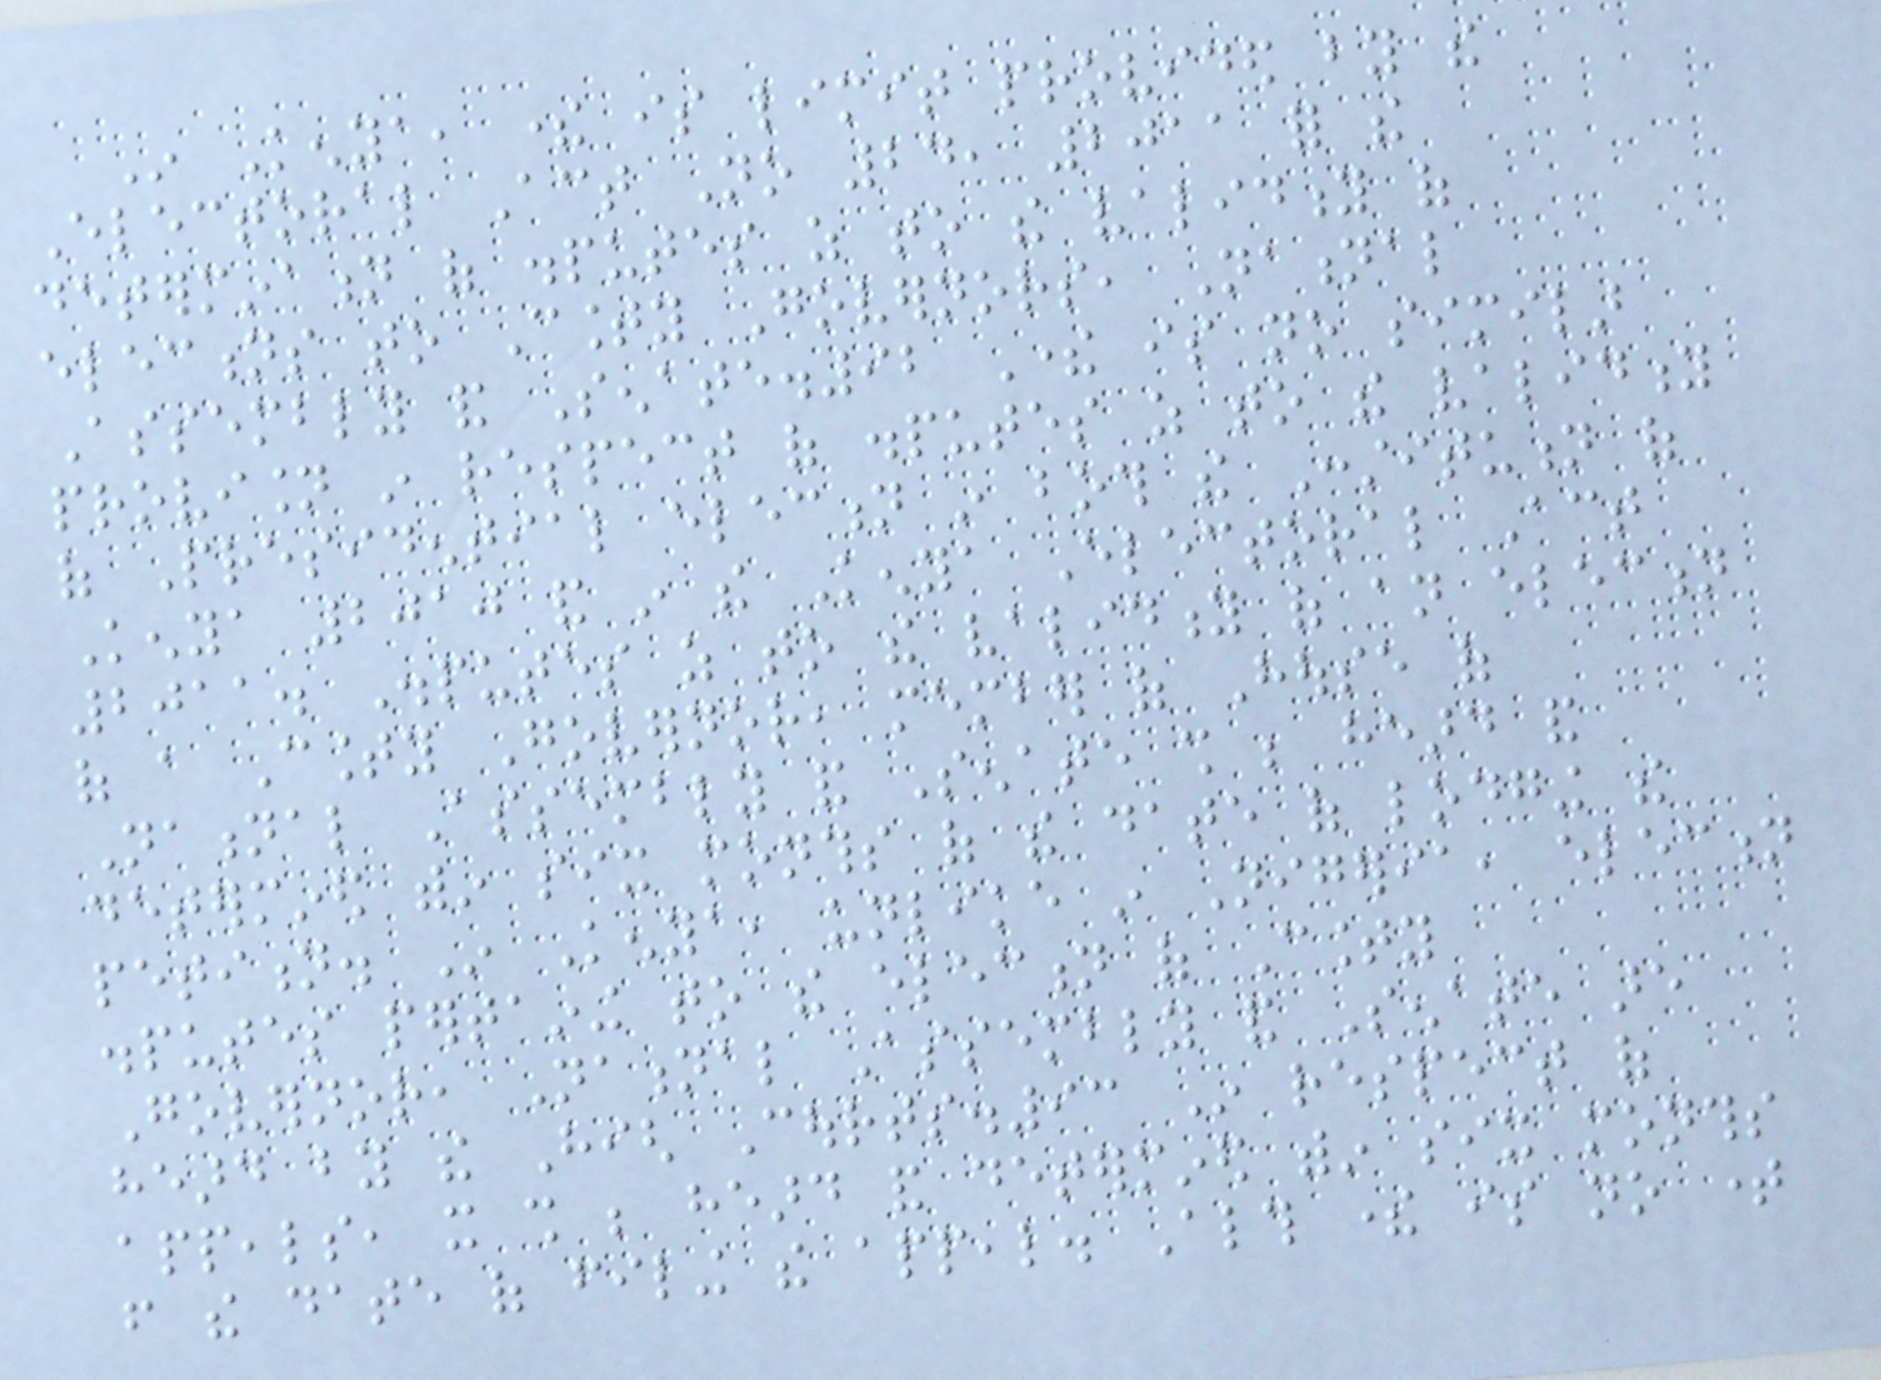In Kenya, there is limit provided by the
Electoral Act No 24, 2011 for the
determination of disputes as to the validity of
elections to County Governors, National
Assembly and Senate.92 There is no similar
provision in respect of disputes as to the validity
of Presidential election in both the Constitution of
Kenya 2010 and in the Kenya Electoral Act
2011. Disputes as to the validity of an election
of a County Governor, member of House of
National Assembly and Senate shall be heard and
determined within six months of the date of lodging the
petition. In Kenya, unlike in Nigeria, election
disputes pertaining to the election of County
Governor, National Assembly and Senate are
heard by the High Courts.93 In respect of
appeals, it shall be heard and determined within six months
from the date of filing the appeal. Although there is no time
